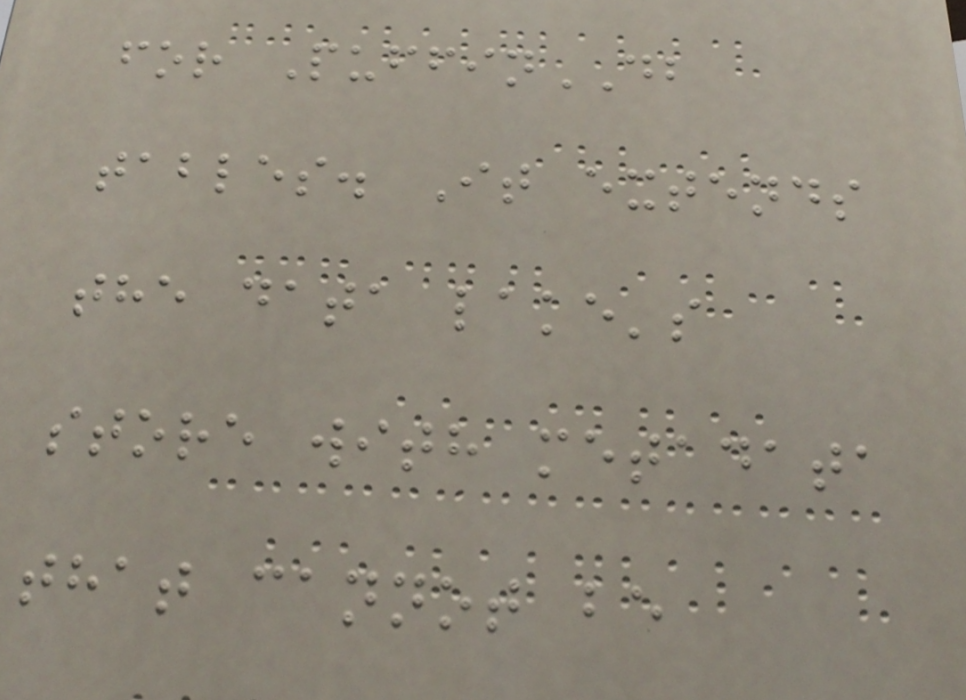for PuffinDB
tables. It extends
the data lake's
store with metadata
that cannot be
